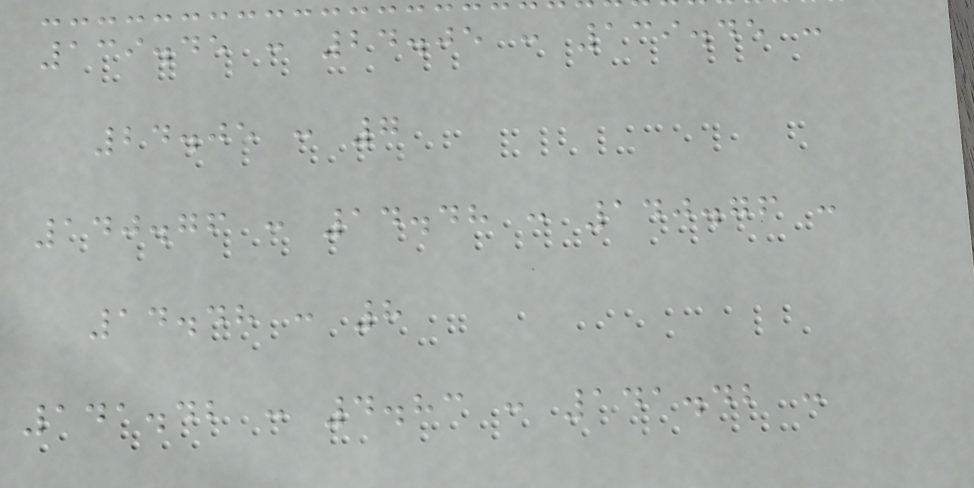139.45 : 24.05 : 139.45 :
24.05 : 7
140.76 : 14.48 : 140.76 :
14.48 : 8
141.42 : 4.83 : 141.42 :
